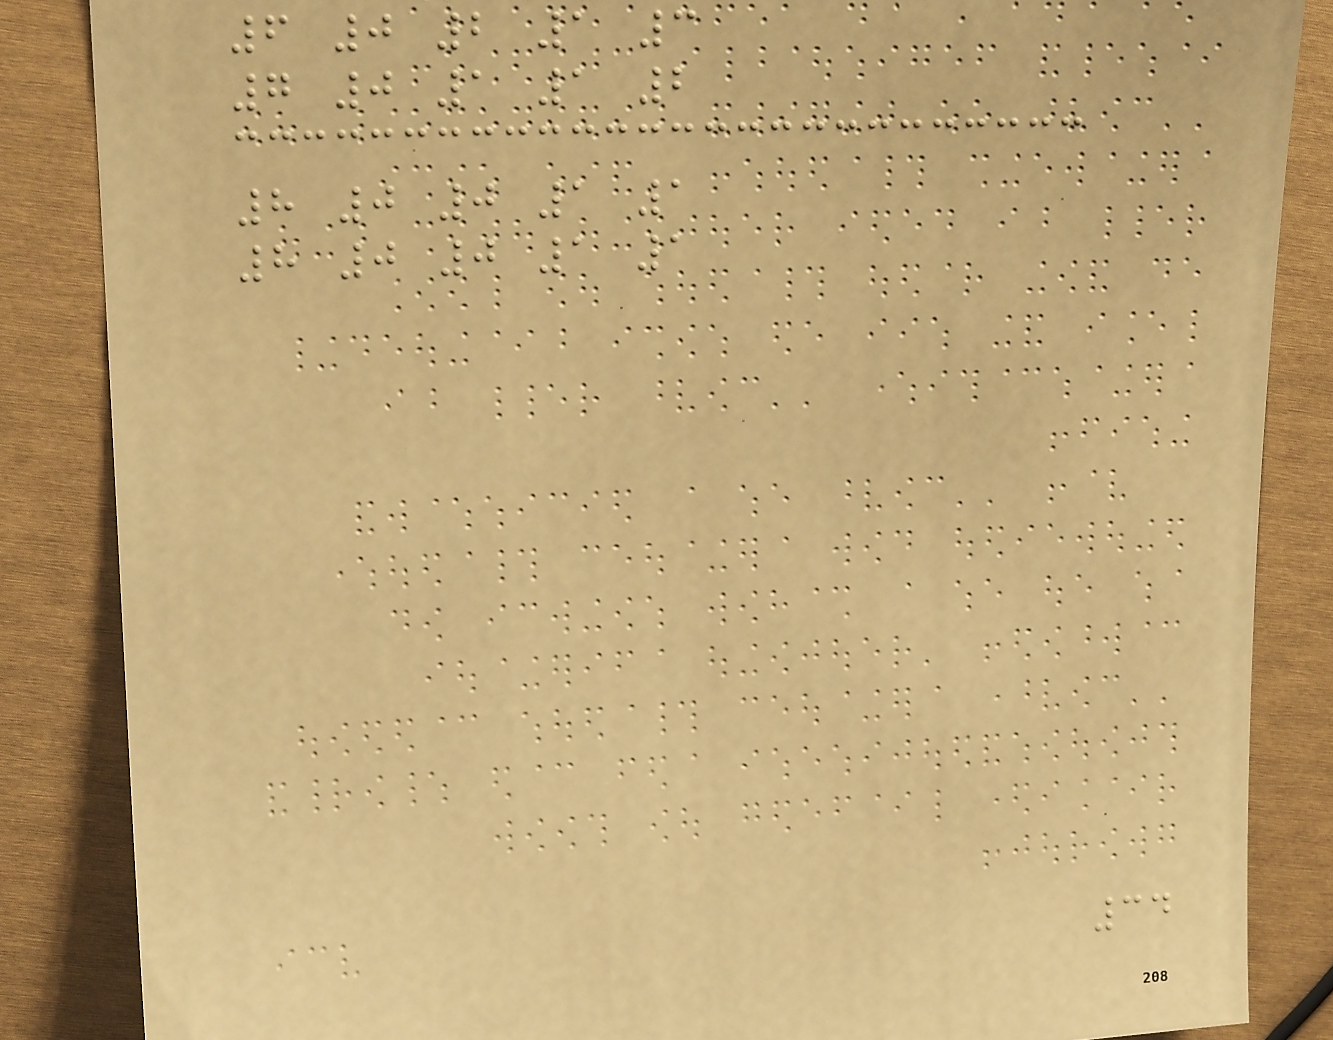6 0 2 1 3
7 0 1 1 2
8 0 0 1 1
8 0 0 1 1
34
